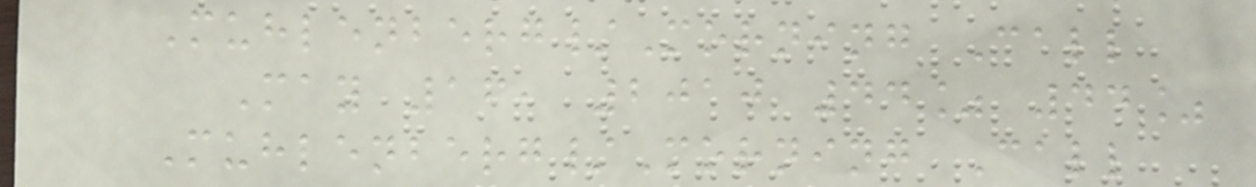Muhlenberg/Morning Call
May 16, 2010 44% 44%
Muhlenberg/Morning Call
